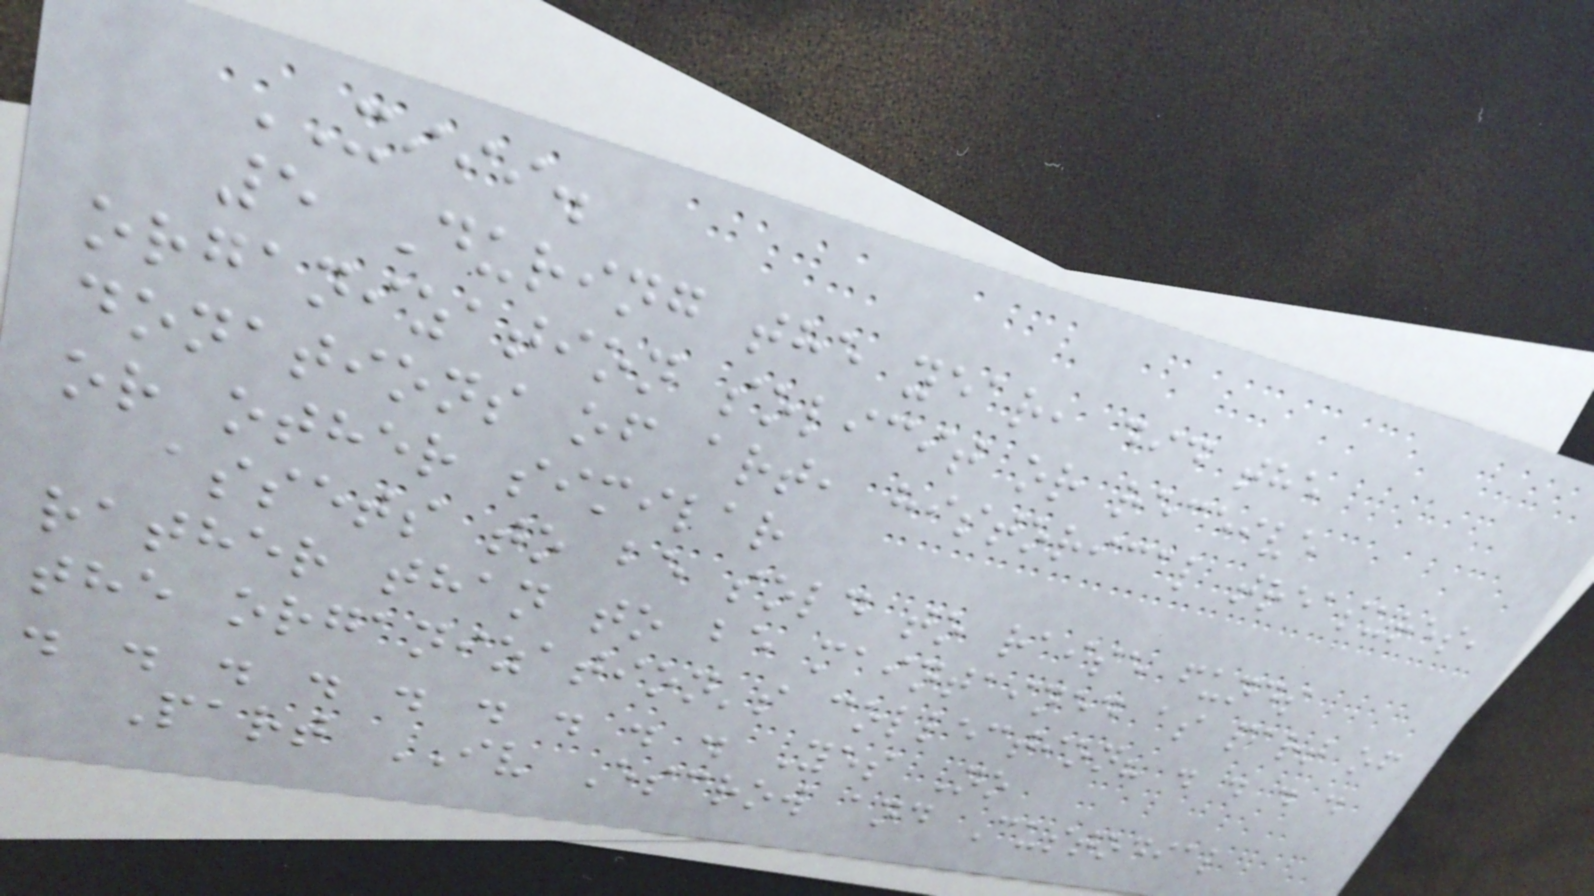XIII.
5 During the year, did the
organization solicit or receive
donations of art, historical treasures,
or other similar
assets to be sold to raise funds
rather than to be maintained as part of
the organization's collection? . . . .
. . . . . . . . . Yes No
Part IV Escrow and Custodial
